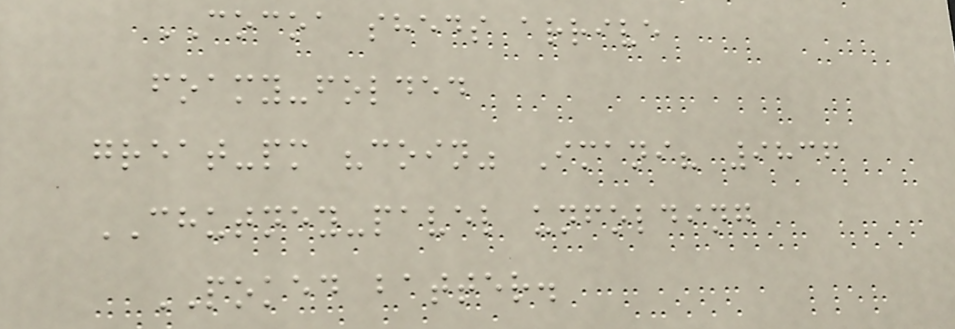COCOA sheds arrive
foamy-folded
great-pm "coin" Imani? 9836
CHUTNEY-pavel unfolding
POKED batter.
